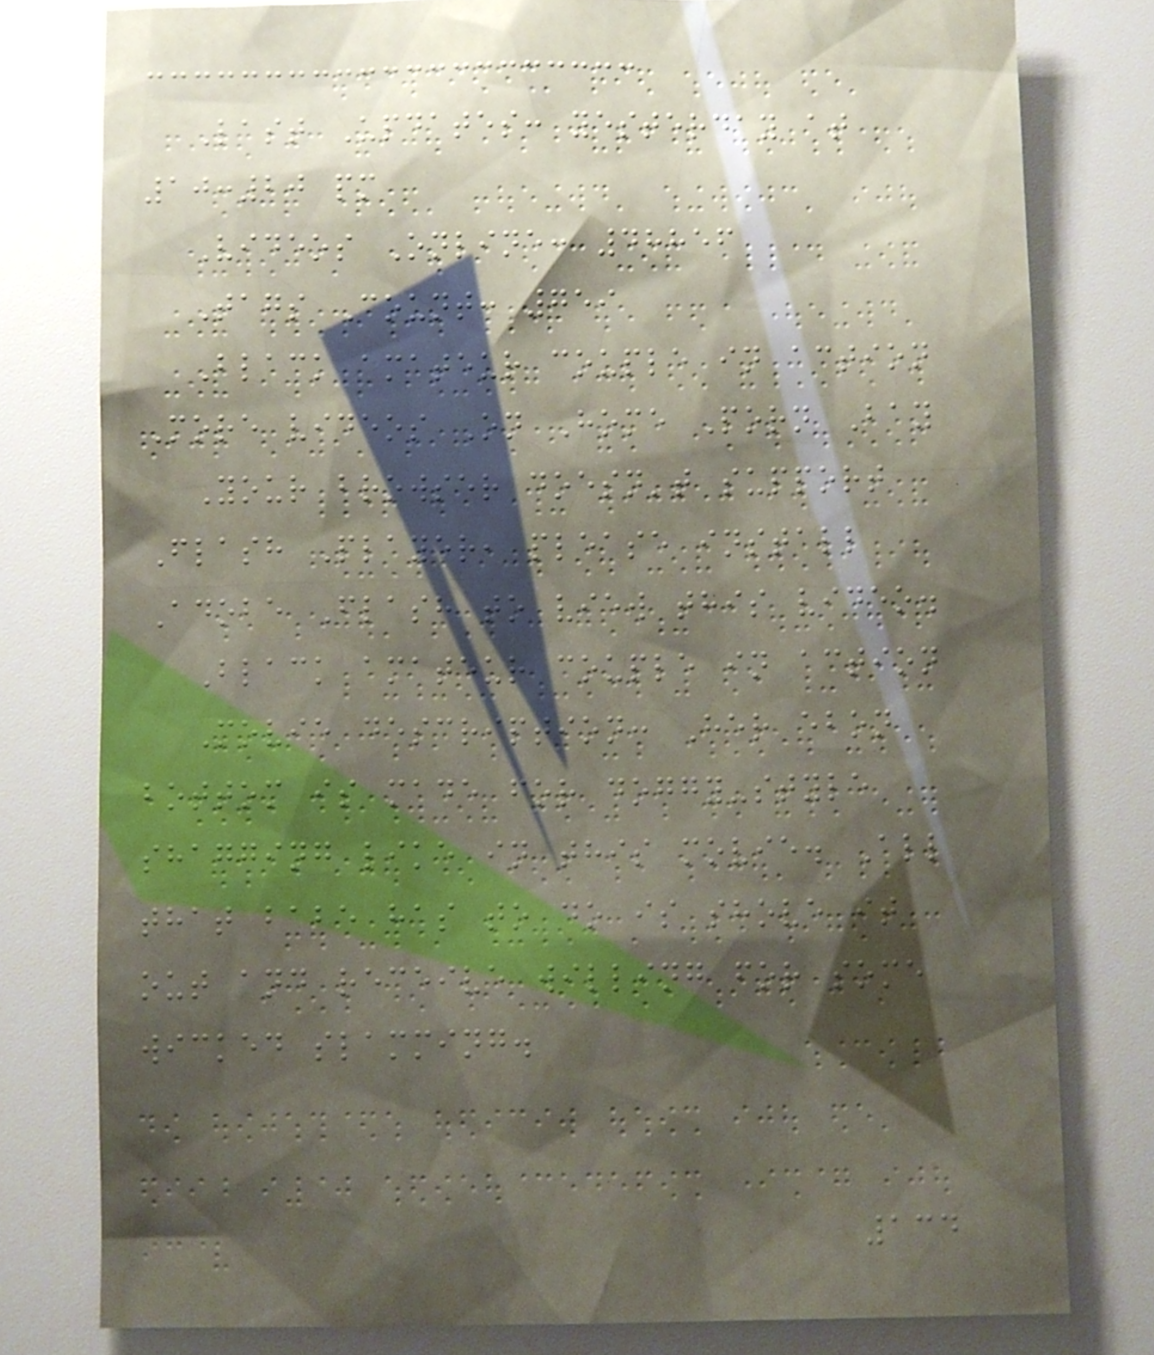Last Updates: yesterday at
10:20 pm
Videos Online: 48856
Tags Count: 759
Black amateur couple in action
More videos On Home Porn Bay
Your browser doesn't support
Flash Player, please install
Adobe Flash to view this video.
Black amateur couple in action
Movie description: Her ebon
bottom is made for doggy-style
shagging like in this movie. All
that babe has to do is shove it
out and receive willing for some
wicked slamming.
134
